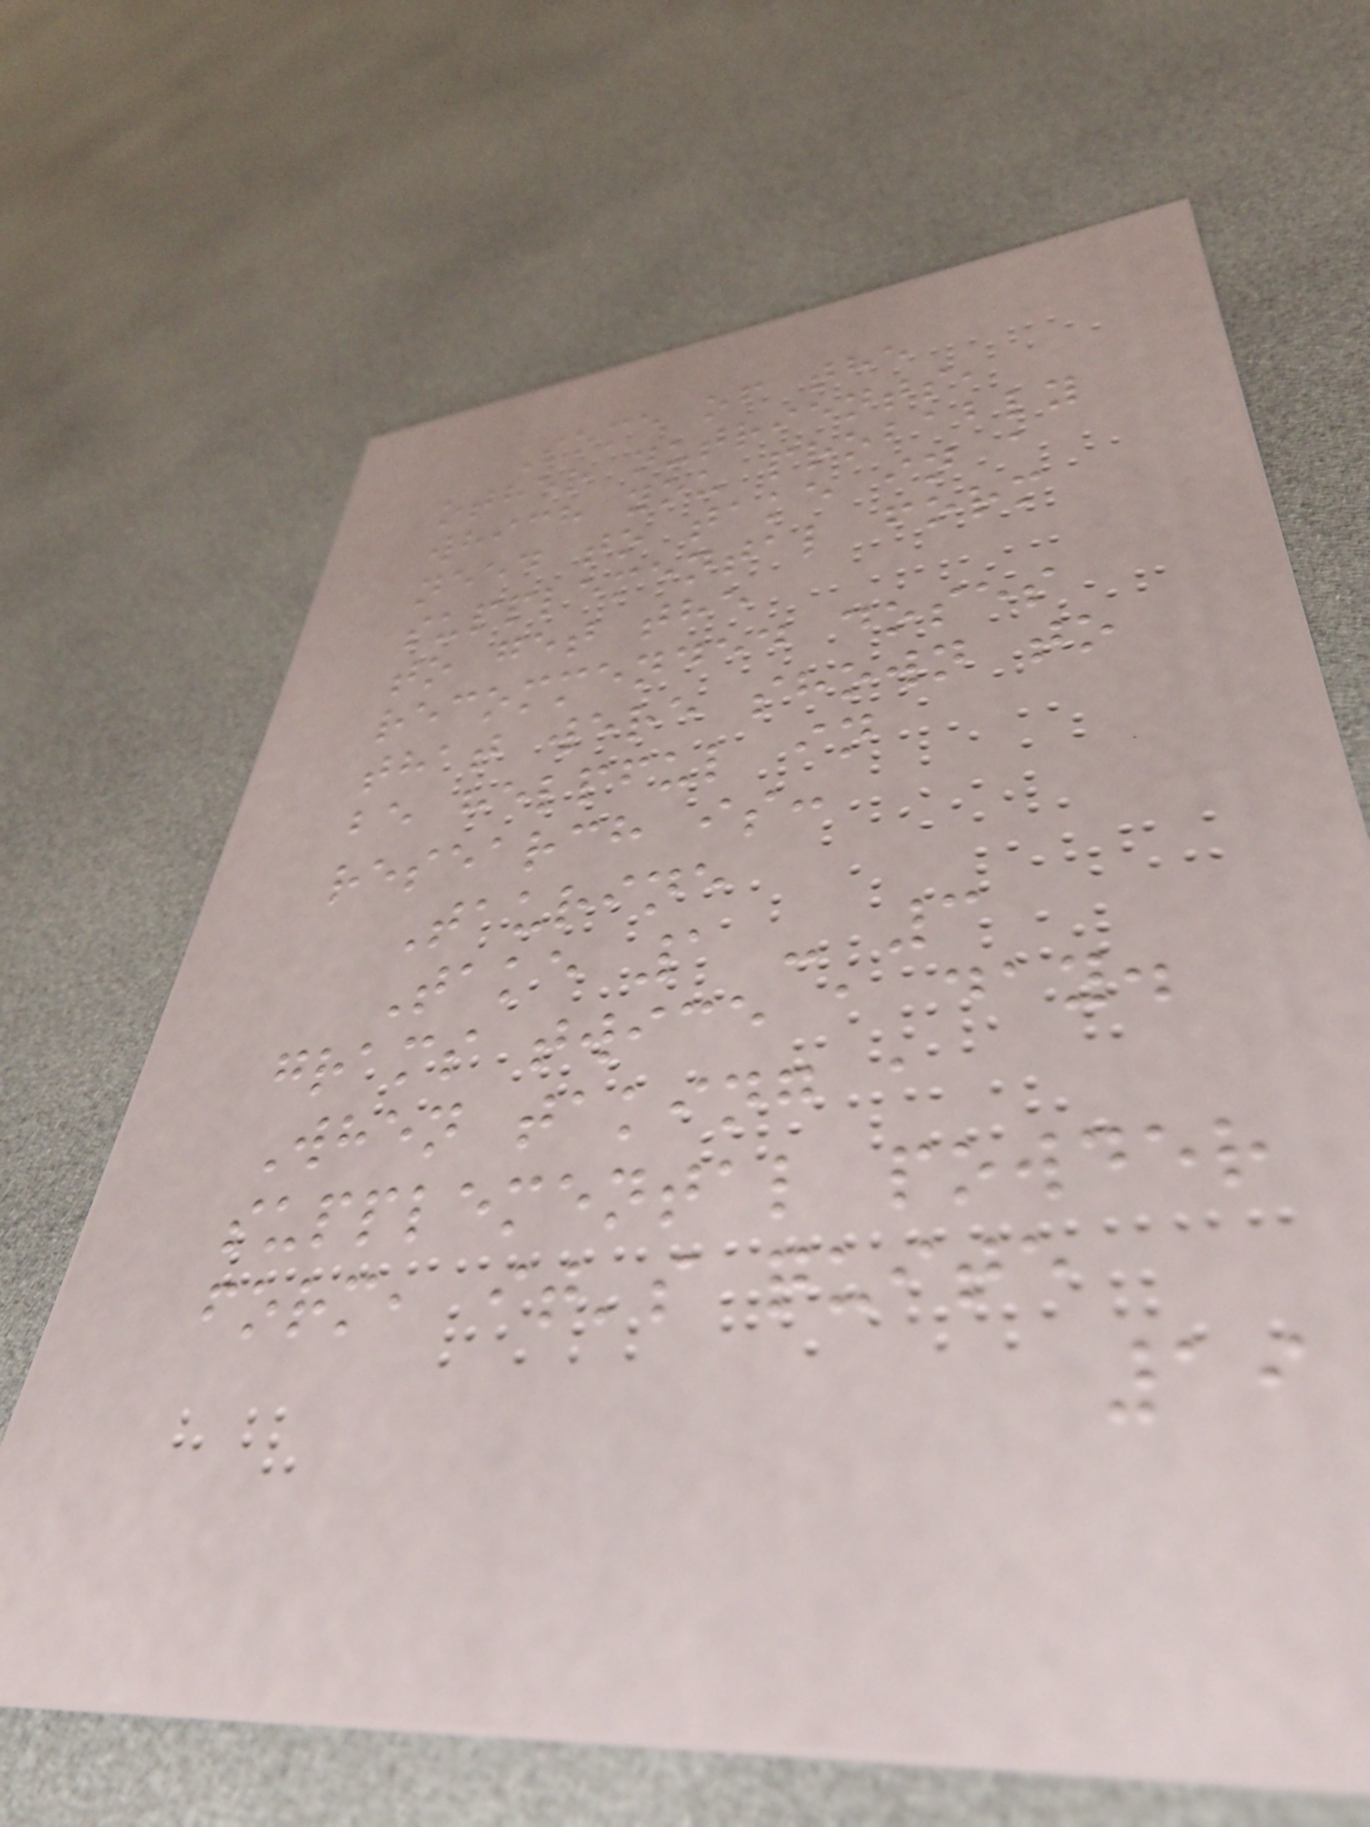Some of the
other nutrients,
which you probably
need to take in a
supplemental form
to get the
recommended doses
that were shown to
be helpful in
research is:
Taurine
Take 1 - 3
grams twice a day.
When taking a
supplemental powder
form, it's quite
19
